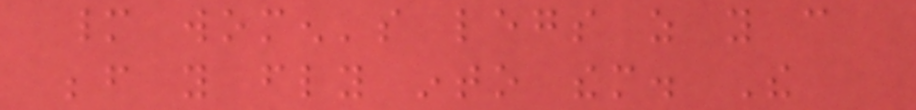many women's legs as you can
before you fly into them. The
